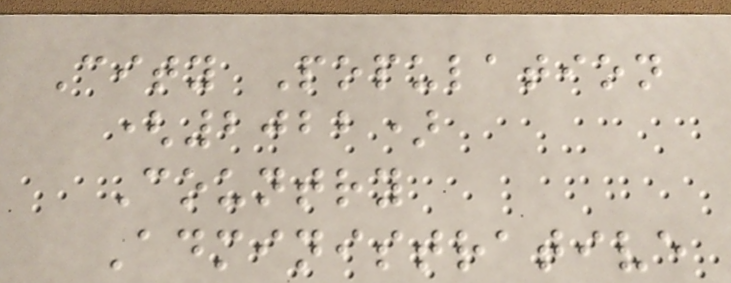City Population
(2022)
Country
Administrative
